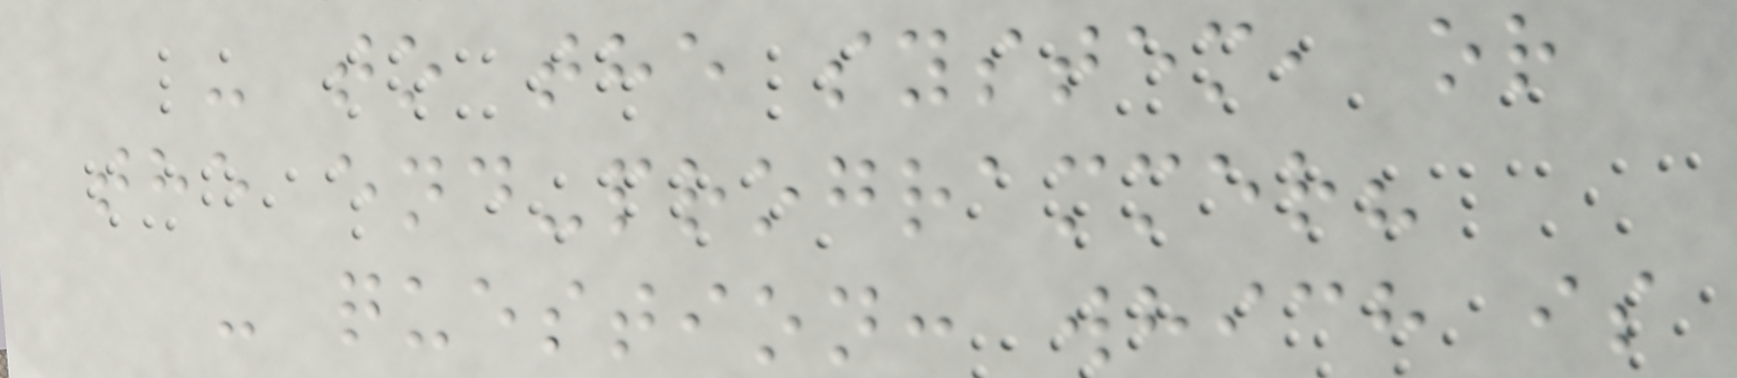- to the system, or
the end-programmer?
- question: which is
